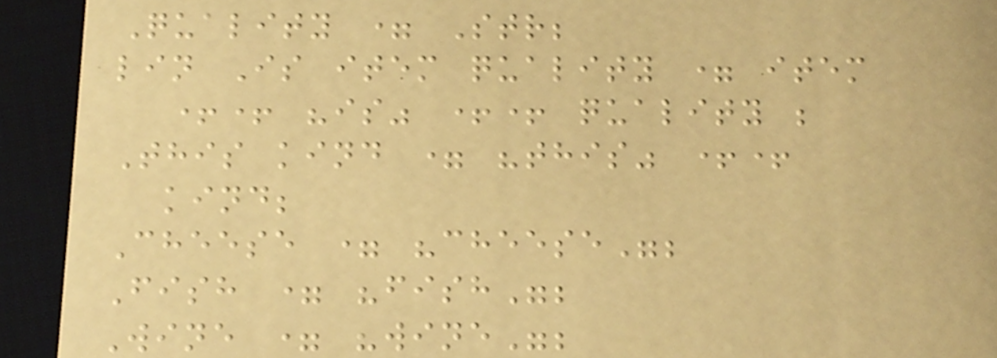Quality = Str;
lin Is item quality = item
++ "is" ++ quality ;
This kind = "this" ++
kind;
Cheese = "cheese";
Fish = "fish";
Wine = "wine";
